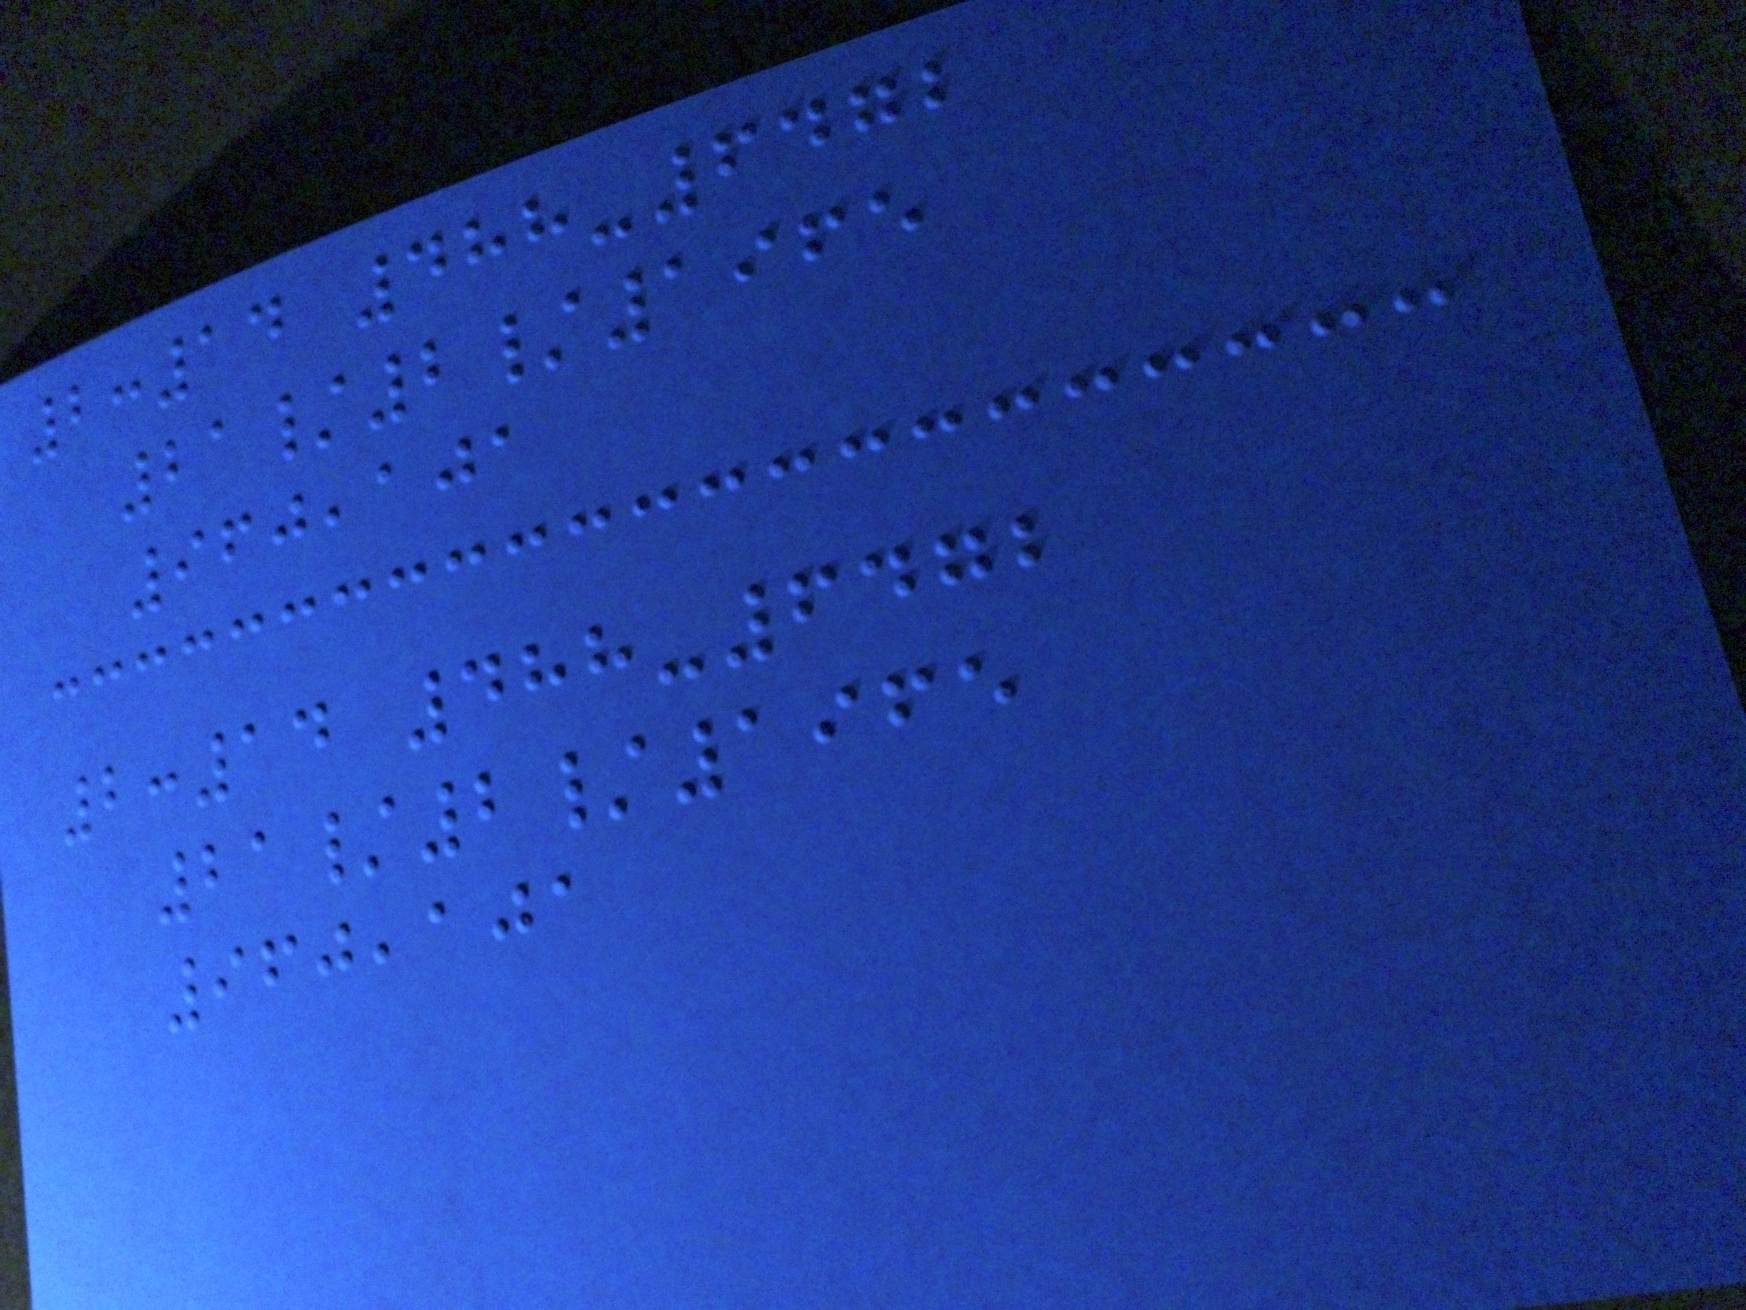2:14 488-6472
21/2/1965
960,101
2:14 488-6472
21/2/1965
960,101
